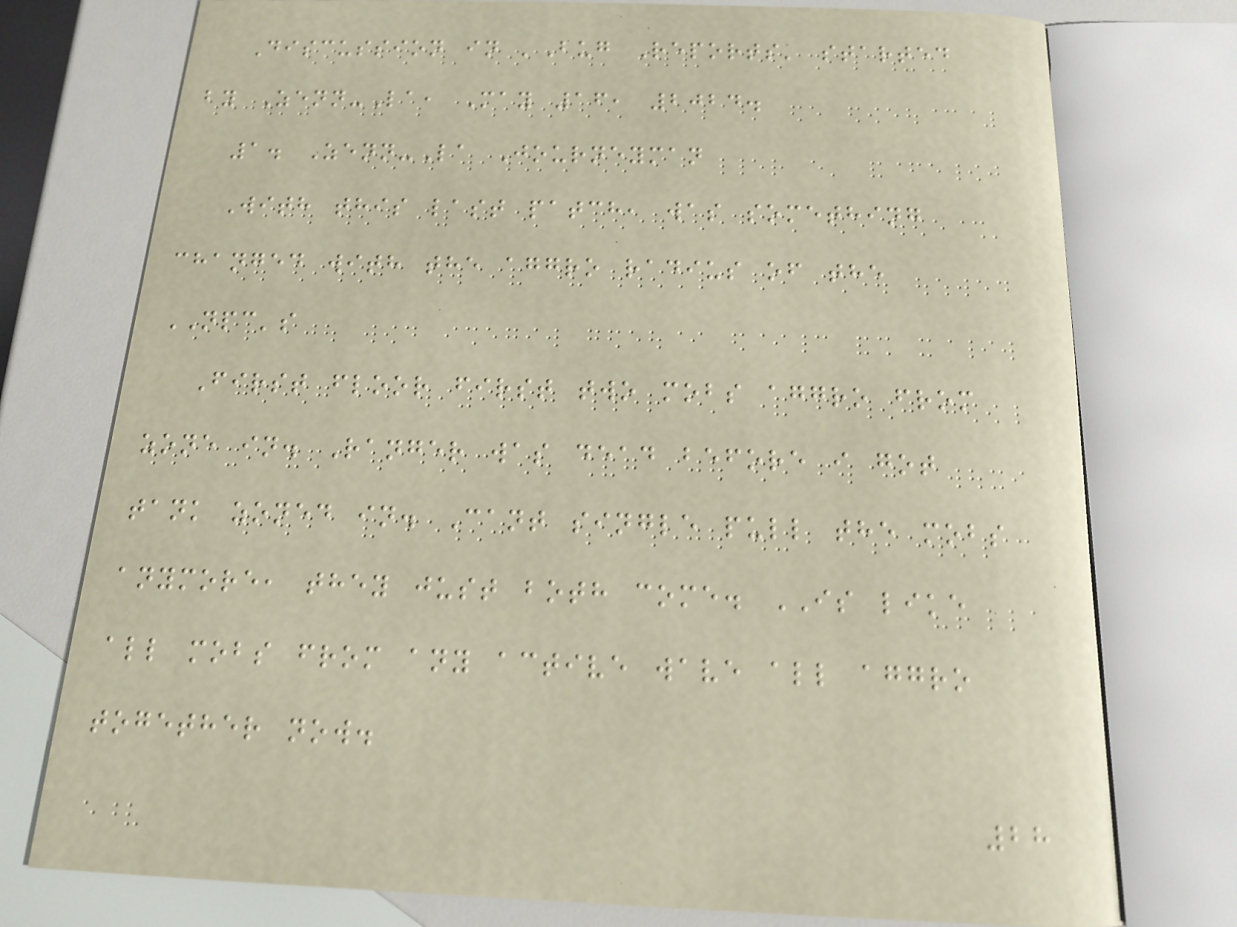Discussion in 'Bug Reports' started
by Zenn-La, May 16, 2024.
1. Zenn-La Journeyman
With this last patch, was something
changed with the aggro radius of the
NPC's
First floor first two mobs aggro from
zone in. Ranger was dead before i got
tank zoned in. Cant single pull the mobs
anymore, they just both come. IS like
all mobs from any active wave all aggro
together now.
28
